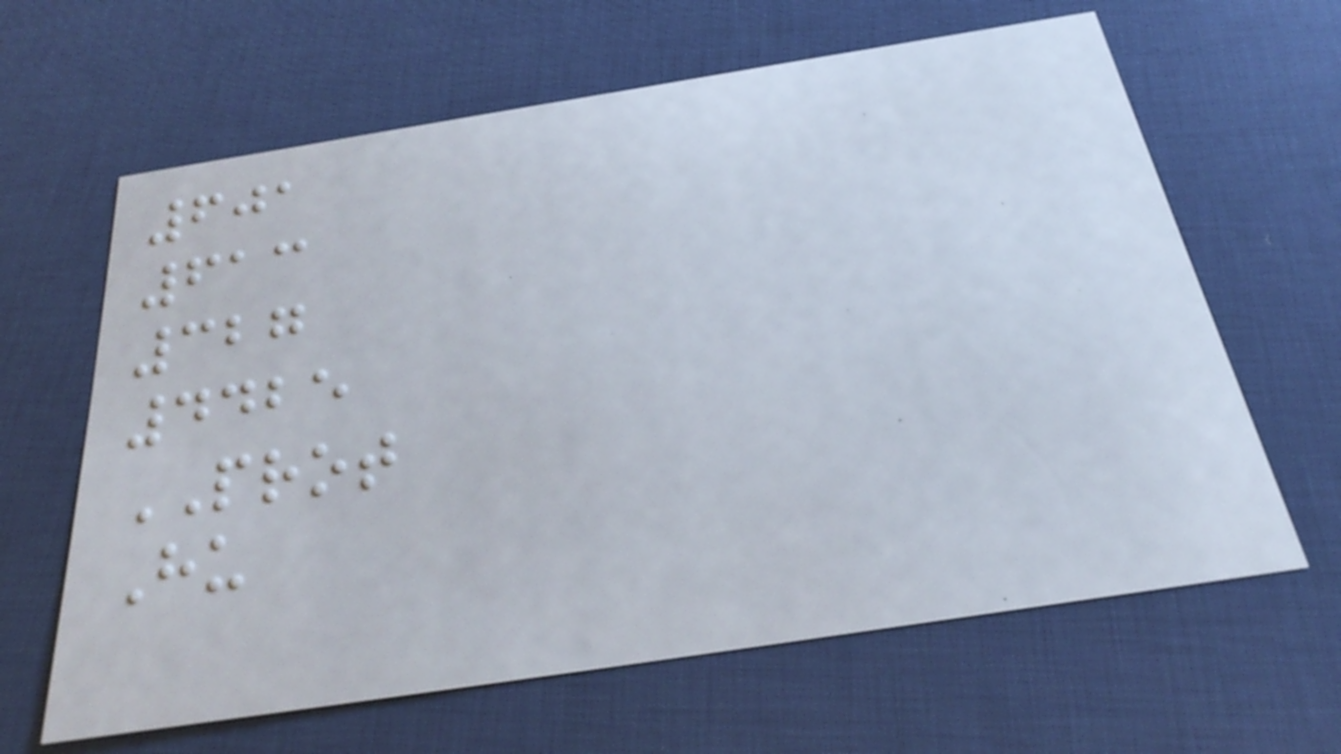601
613
327
4425
PROT
Hu
